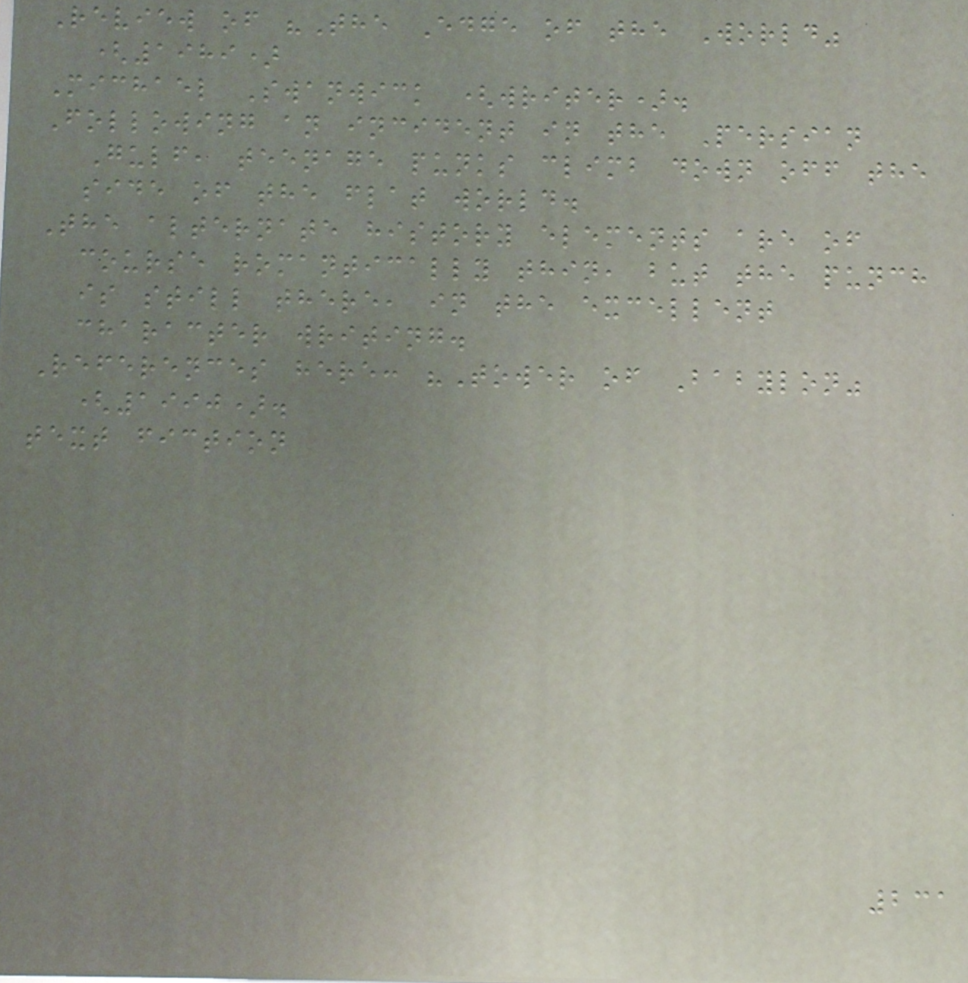Review of "The Edge of the World"
(1989)
Michael Swanwick (writer).
Following an incident in the Persian
Gulf, teenage punks climb down off the
side of the flat world.
The alternate history elements are of
course romantically thin, but the punch
is still there, in the excellent
character writing.
References here: "Tower of Babylon"
(1990).
text fiction
231
